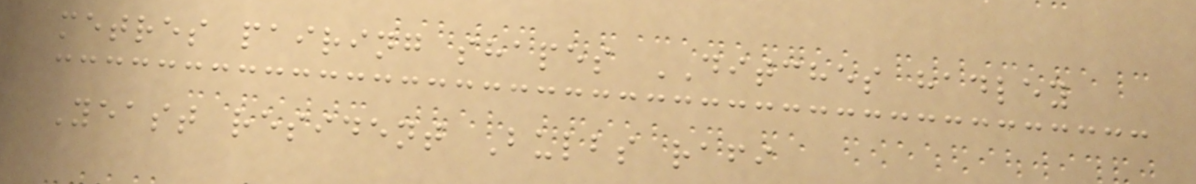metres pairing shapes DITCHES hadley
Yeast resident Bulbs rafi
